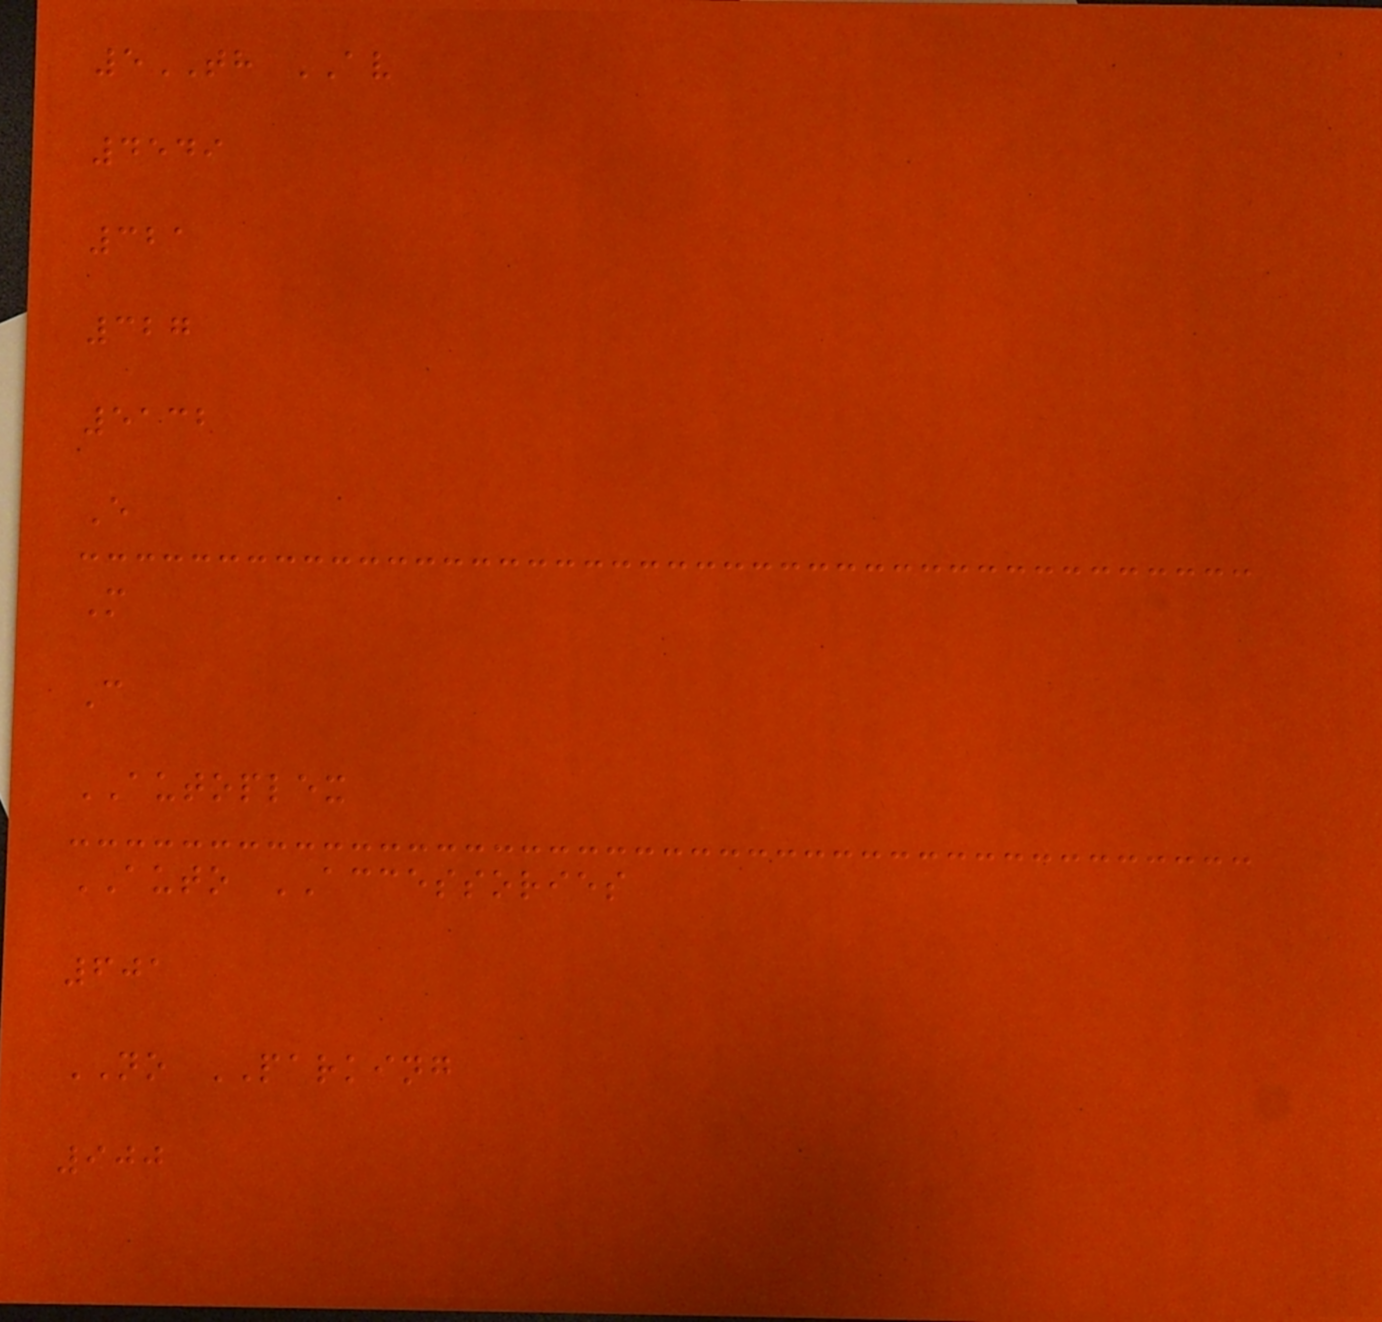5TH AV
4549
321
327
5132
E
M
C
AUTOPLEX
AUTO ACCESSORIES
601
NO PARKING
900
